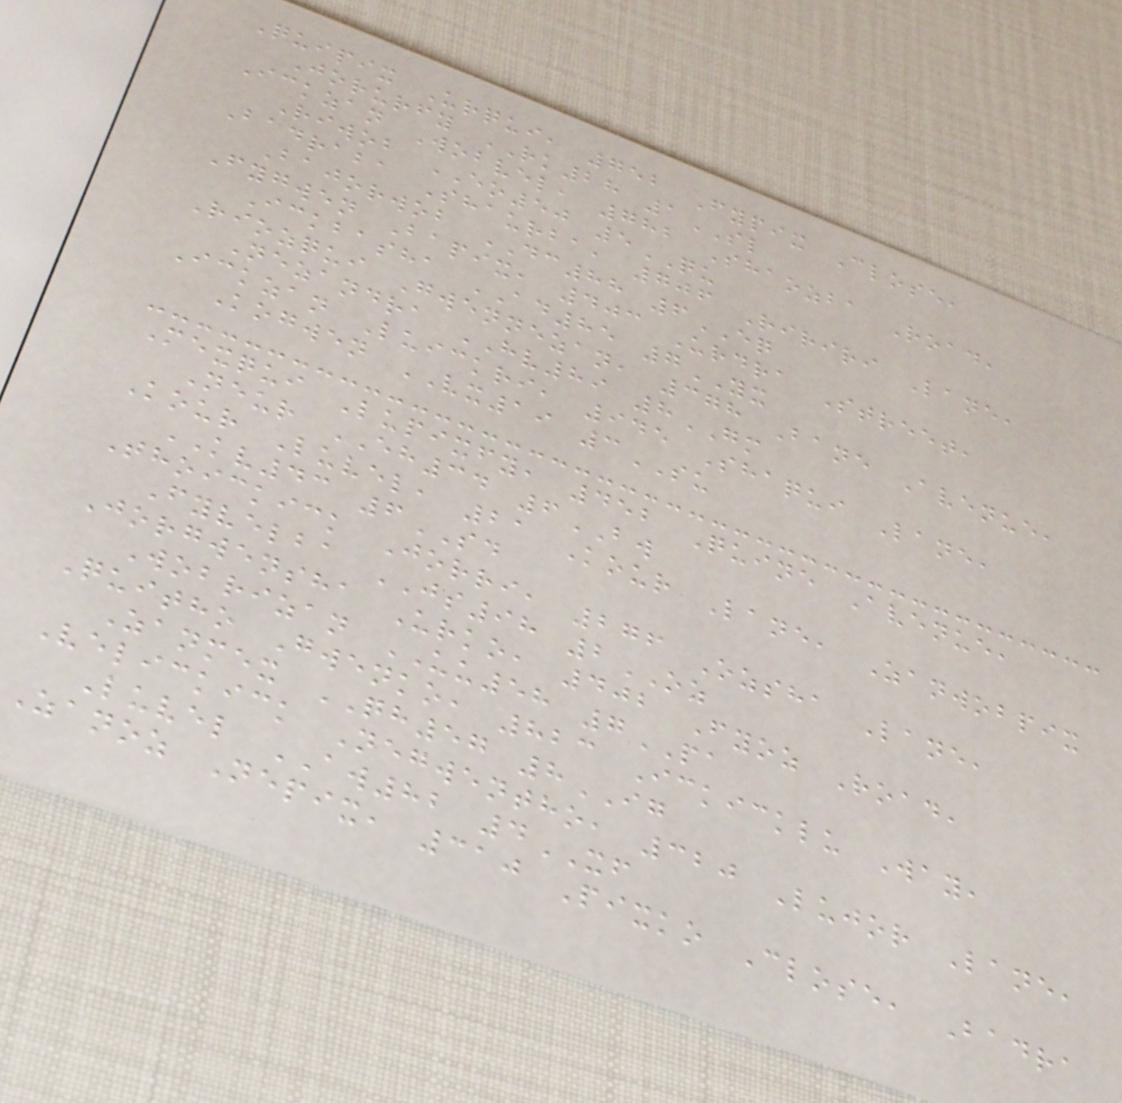Quipix Urqui, 752 Fypix Close,
Jorurfy RK28 1SL
Ickzan Wobvel, 782 Shaozba Road,
Riwob EO50 5QU
Badraba Shaurba, 706 Ririri Lane,
Bajorwob DC88 6EQ
Fygwen Bapix, 403 Urdra Street,
Ickbasha AD85 7YX
Riozqui Gwennezan, 378 Bane Avenue,
Nezandra HV89 8GM
Ickzan Luickri, 945 Shaqui Lane,
Kogwen VX19 3SU
Mexqui Lupixfy, 452 Quine Avenue,
Neur EH34 6BW
Kour Luvel, 21 Kour Lane, Zanwobpix
KV43 6SD
Thoickick Jorri, 276 Ozsha Lane,
Fyvelba JS98 2OZ
Jorgwensha Urko, 402 Fyoz Road,
Wobrizan UU58 7PA
Quitho Gwenko, 823 Ickicklu Way,
Zanmex QH57 8IG
Velickick Negwentho, 320 Lujor Lane,
Luvel AW82 4XF
Zanoz Nepix, 310 Pixko Close, Badra
